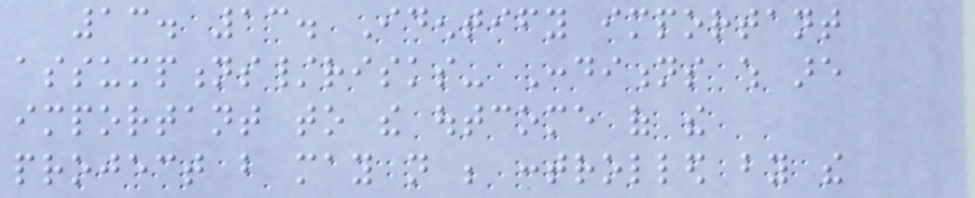13. 13. Identify important
assumptions/risks- Conditions which are
important to the outcome of the
project but may not be controlled by the
